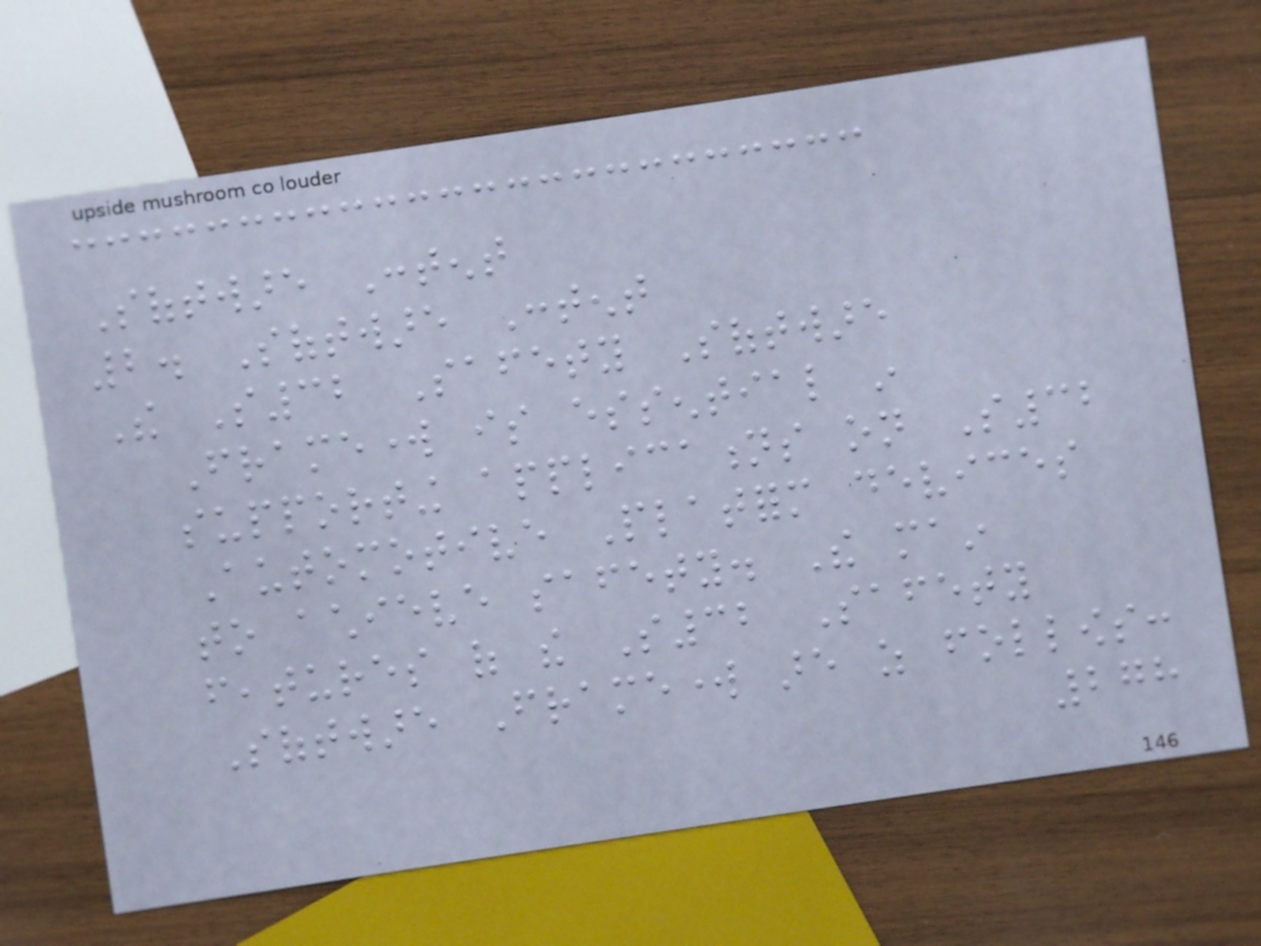Software Content
2. Software Content
The S32 Safety Software
Framework is essential in
supporting applications on S32
Automotive Platform devices
to achieve safety. The main
features of the S32 Safety
Software Framework are as follows:
278
